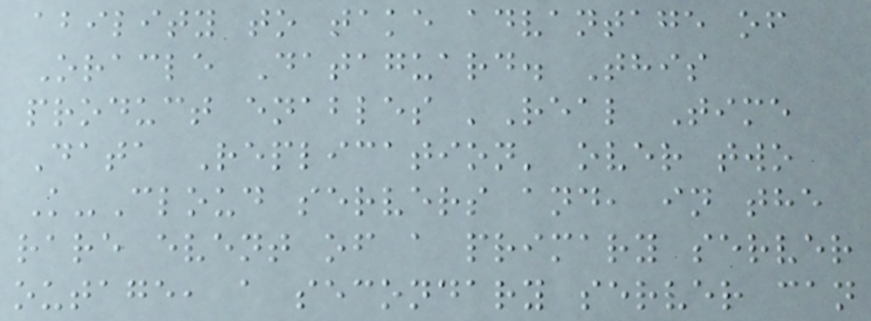ability to take advantage of
Oracle Dataguard. This
product enables 'Real Time
Data Replication' over two
K-Cloud servers and, in the
rare event of a primary server
outage, a secondary server can
